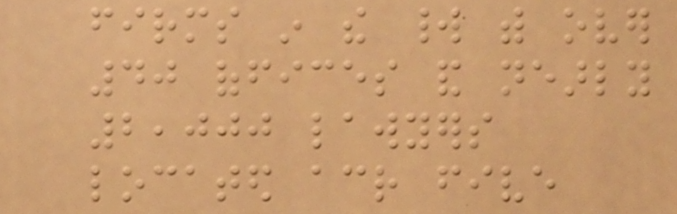firms in the world with over
40 offices and nearly
2,000 lawyers
located across five
